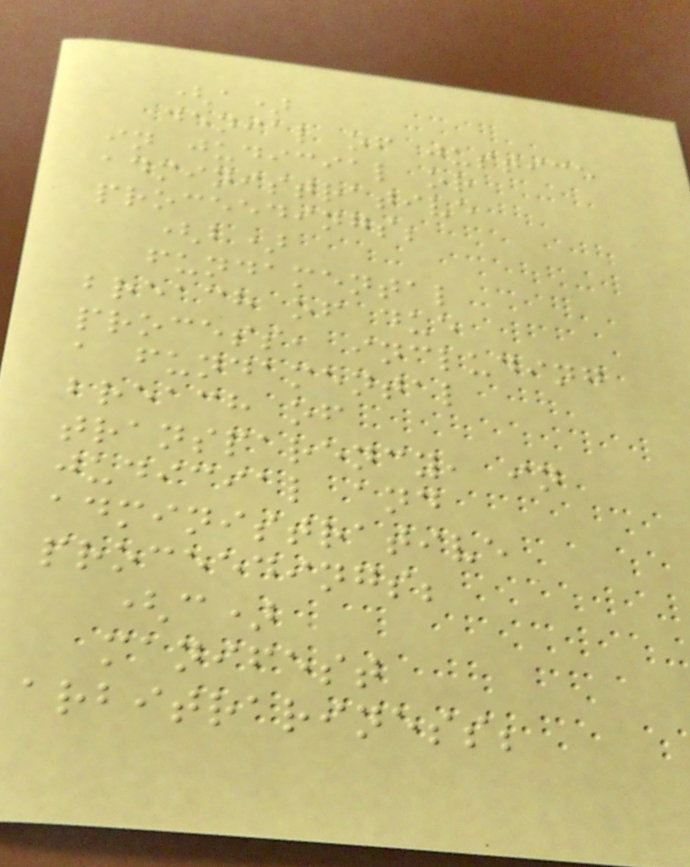(a)
denial of justice
in judicial or
administrative
proceedings;
(b)
fundamental
breach of due
process, including
a fundamental
breach of
transparency, in
judicial and
administrative
proceedings;
(c)
manifest
arbitrariness;
